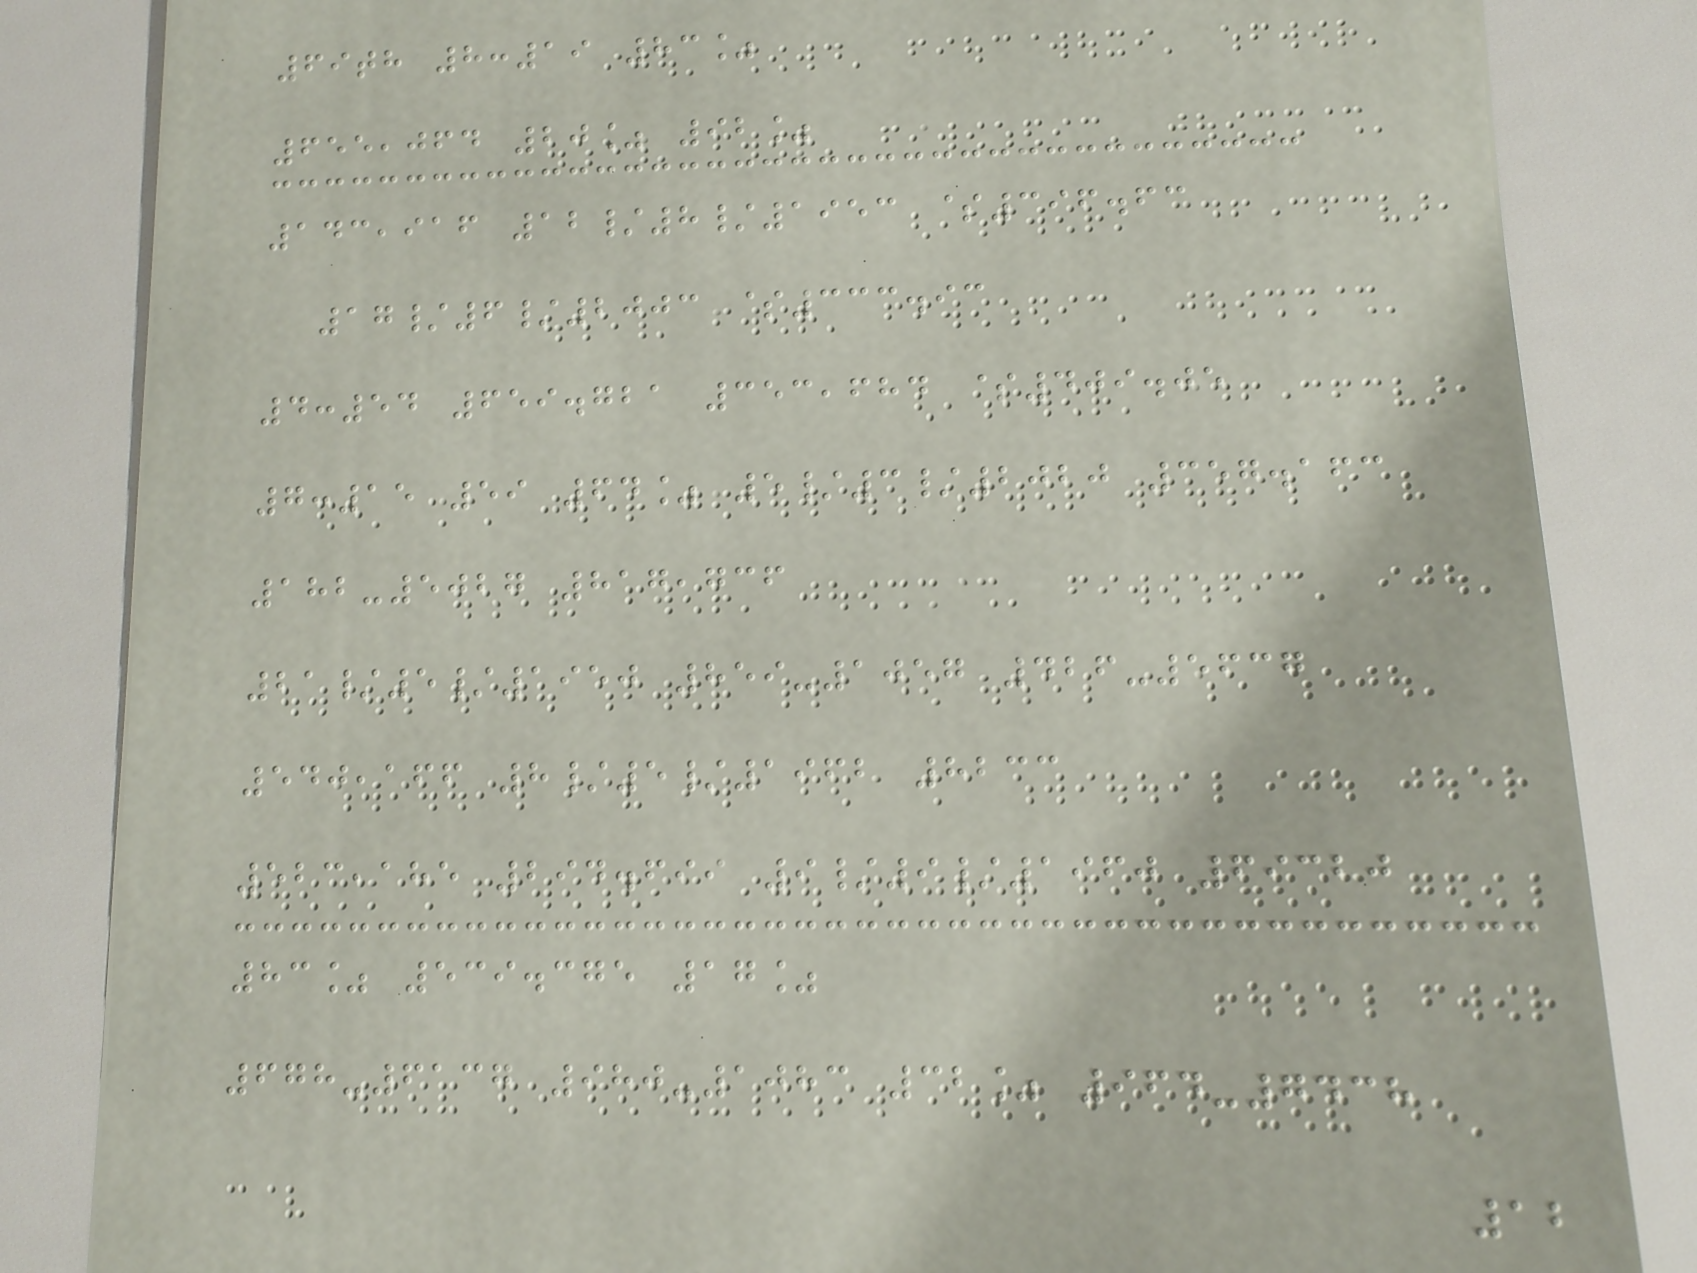69th 8:19 83%
655,064 20% 92%
143,916 12/8/1953 $396.63
17/6/2003 $333.93
4:54 659.721 353,684 $409.05
7:15 59 64% 5/3/2020 357.163
182-5027 817,736
21/5/1950 859-1057 426-5637
540,166 8/5/1962 8233
523,185 294.699 9/9/1960 69320
83% 539.375 17%
678-6137 980-1083 32% 964-7438
12
